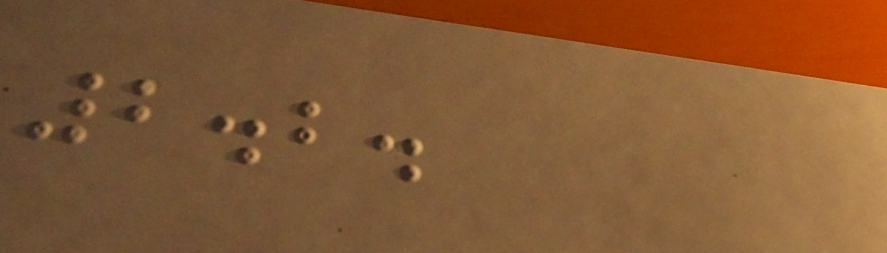2.2.
